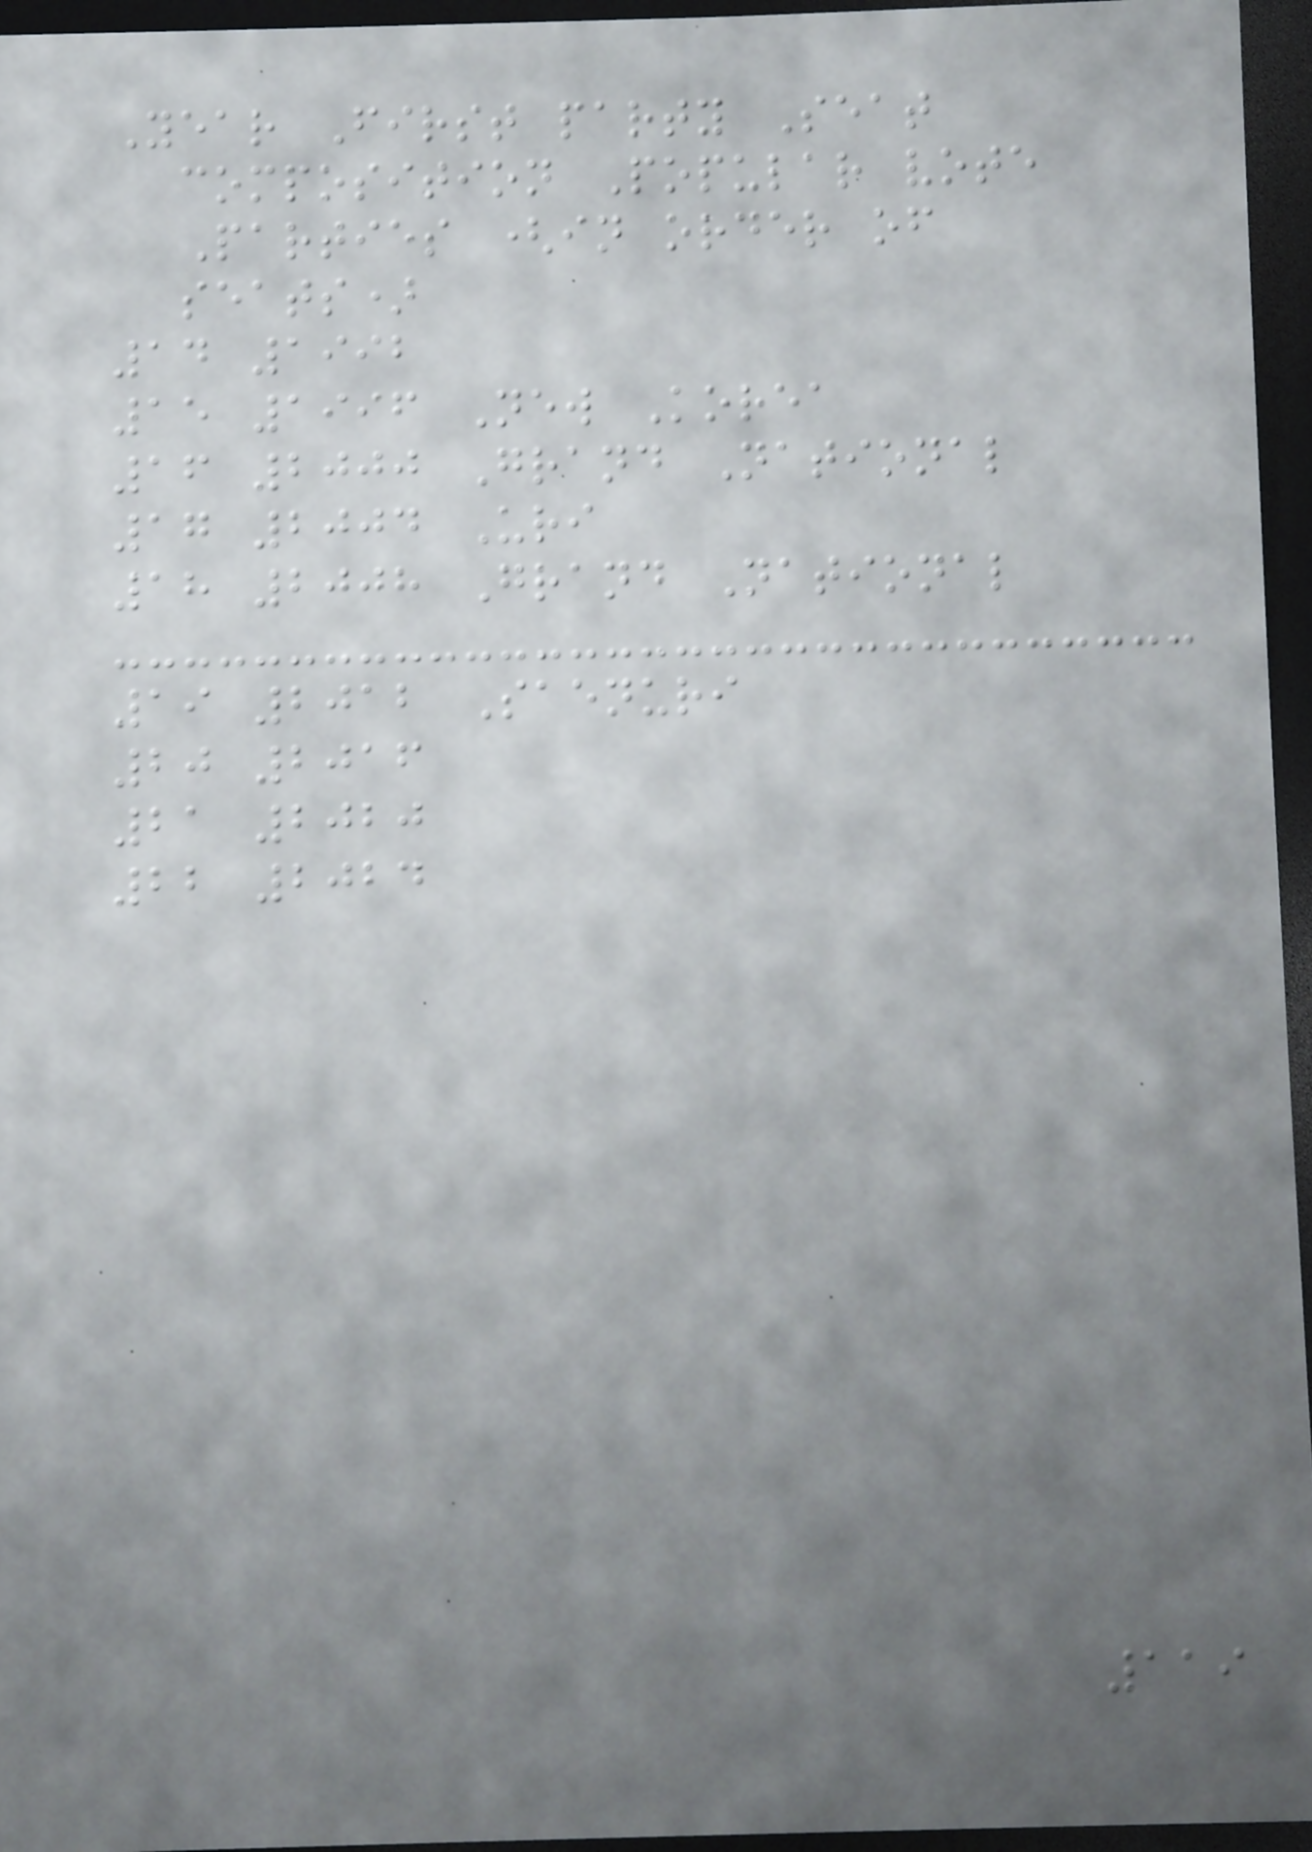Year First party Seat
composition Popular vote
Parties (in order of
seats)
14 1992
15 1996 New Korea
16 2000 Grand National
17 2004 Uri
18 2008 Grand National
19 2012 Saenuri
20 2016
21 2020
22 2024
119
